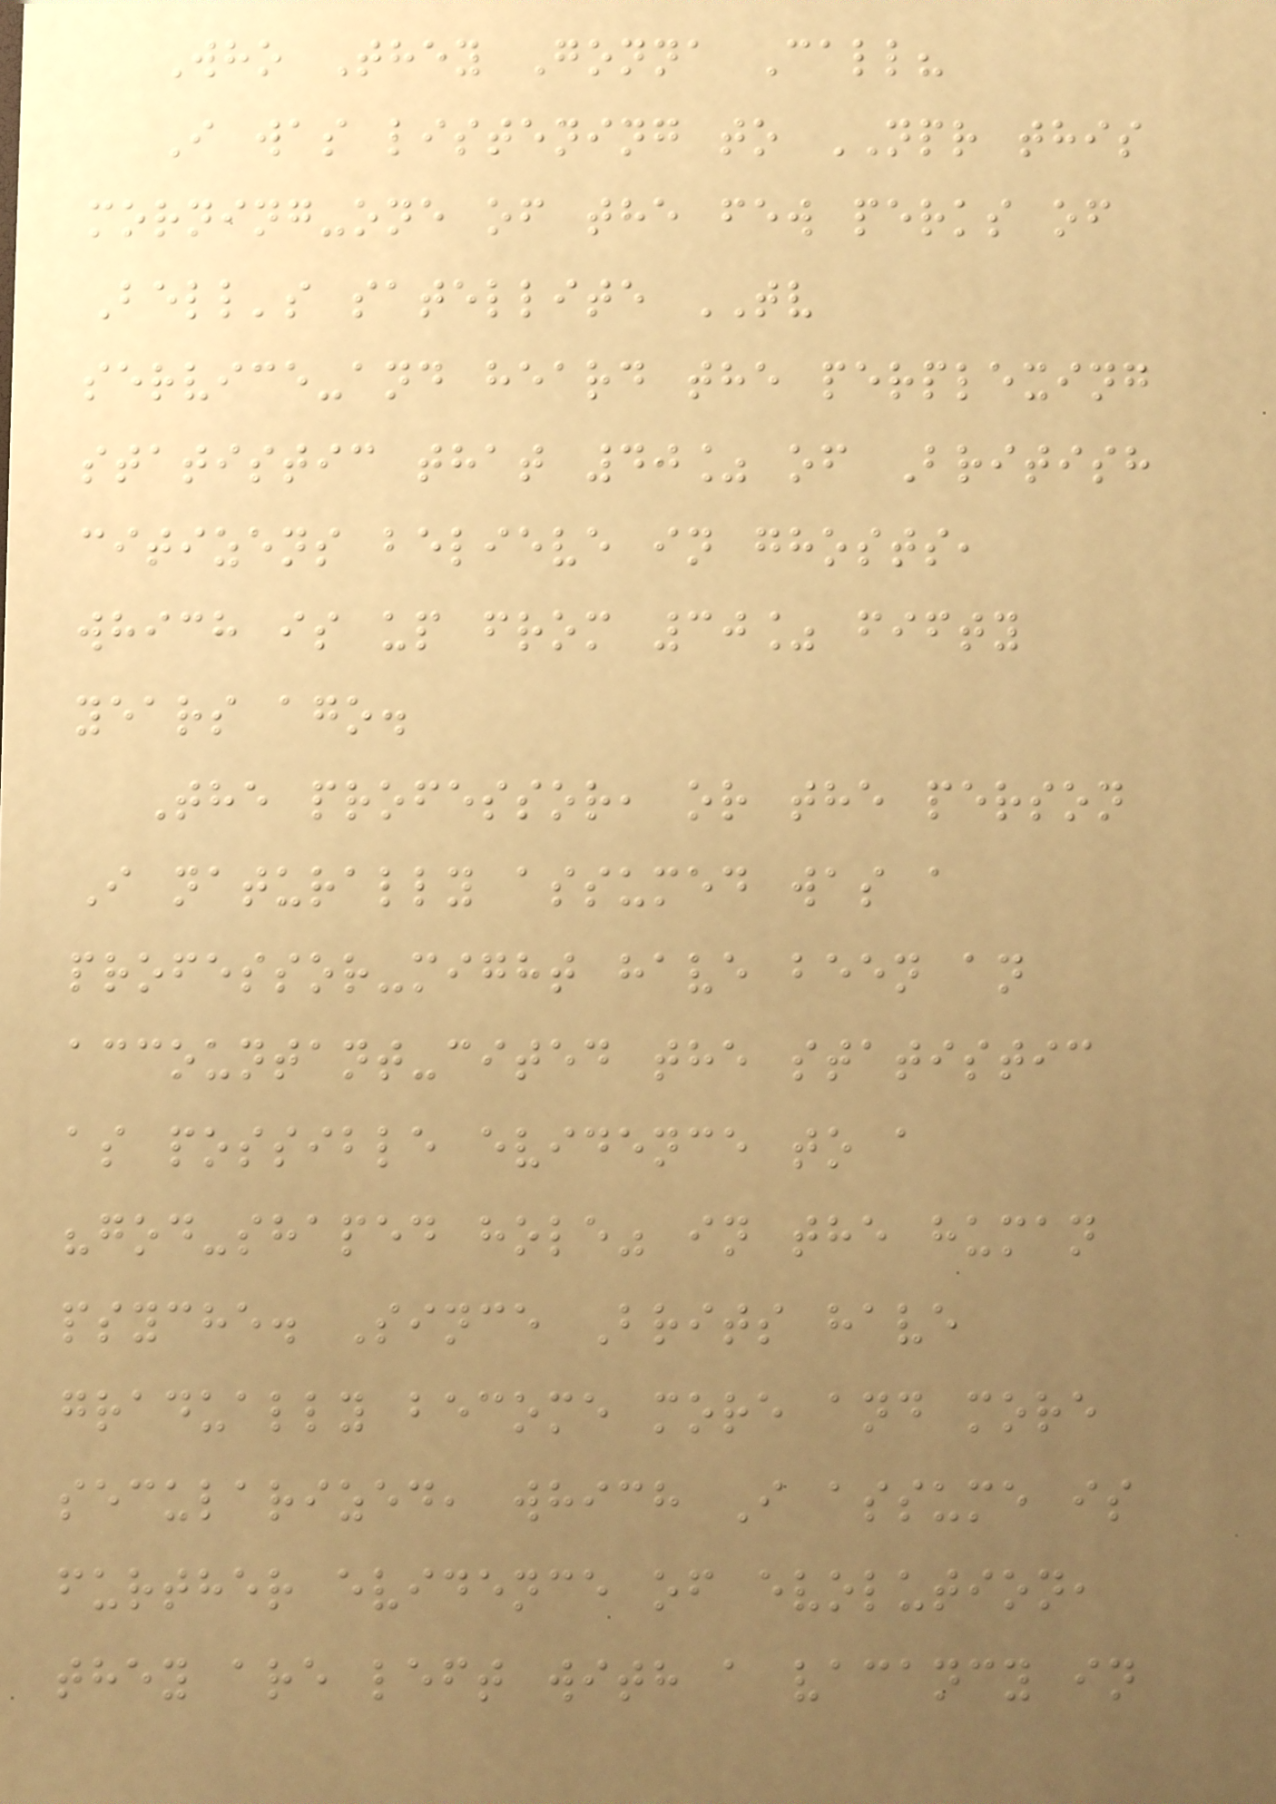Who They Gonna Call?
I was listening to NPR this
morning-one of the few perks of
Bell's satellite TV
service-and heard the perplexing
statistic that 40% of British
citizens believe in ghosts,
which is up from 30% fifty
years ago.
The professor, or the person
I naturally assumed was a
professor-might have been an
accountant-cited the statistic
as possible evidence to a
"god-shaped hole" in the human
psyche. Since Brits have
gradually become more and more
secularized, which I assume is
further evidence of evolution,
they are left with a vacancy in
